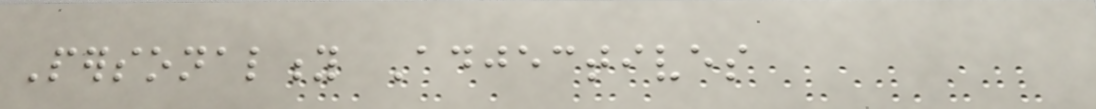Personality Adjectives
